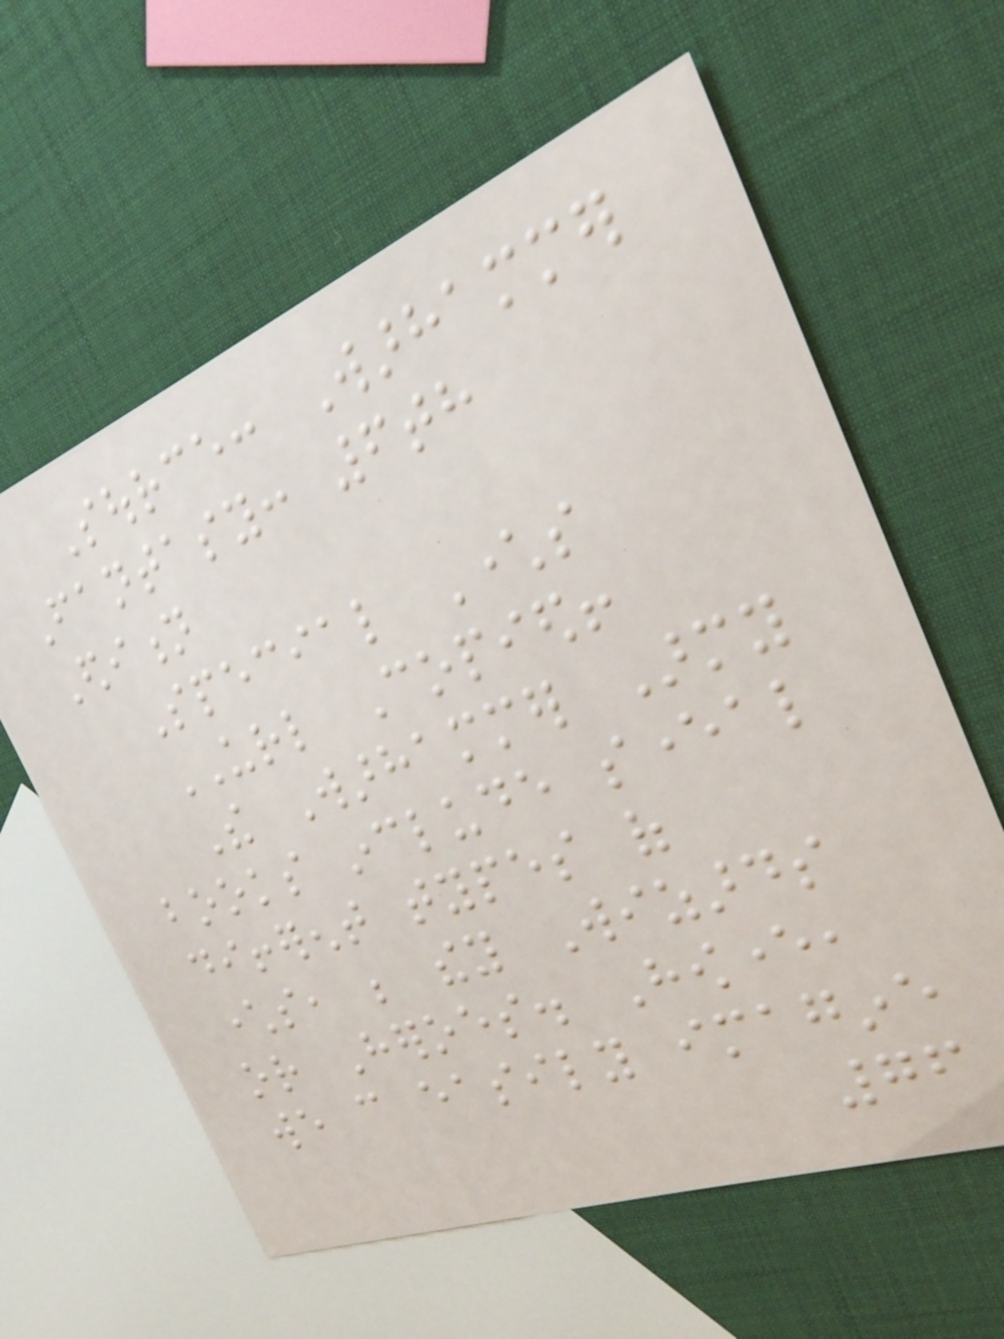Source: Warhammer
Fantasy: 6th
Edition
Special Characters
URL Copied!
The Warhammer Army
books include several
different types of
characters, be they Wizards
or Heroes. However,
we can easily imagine
76
